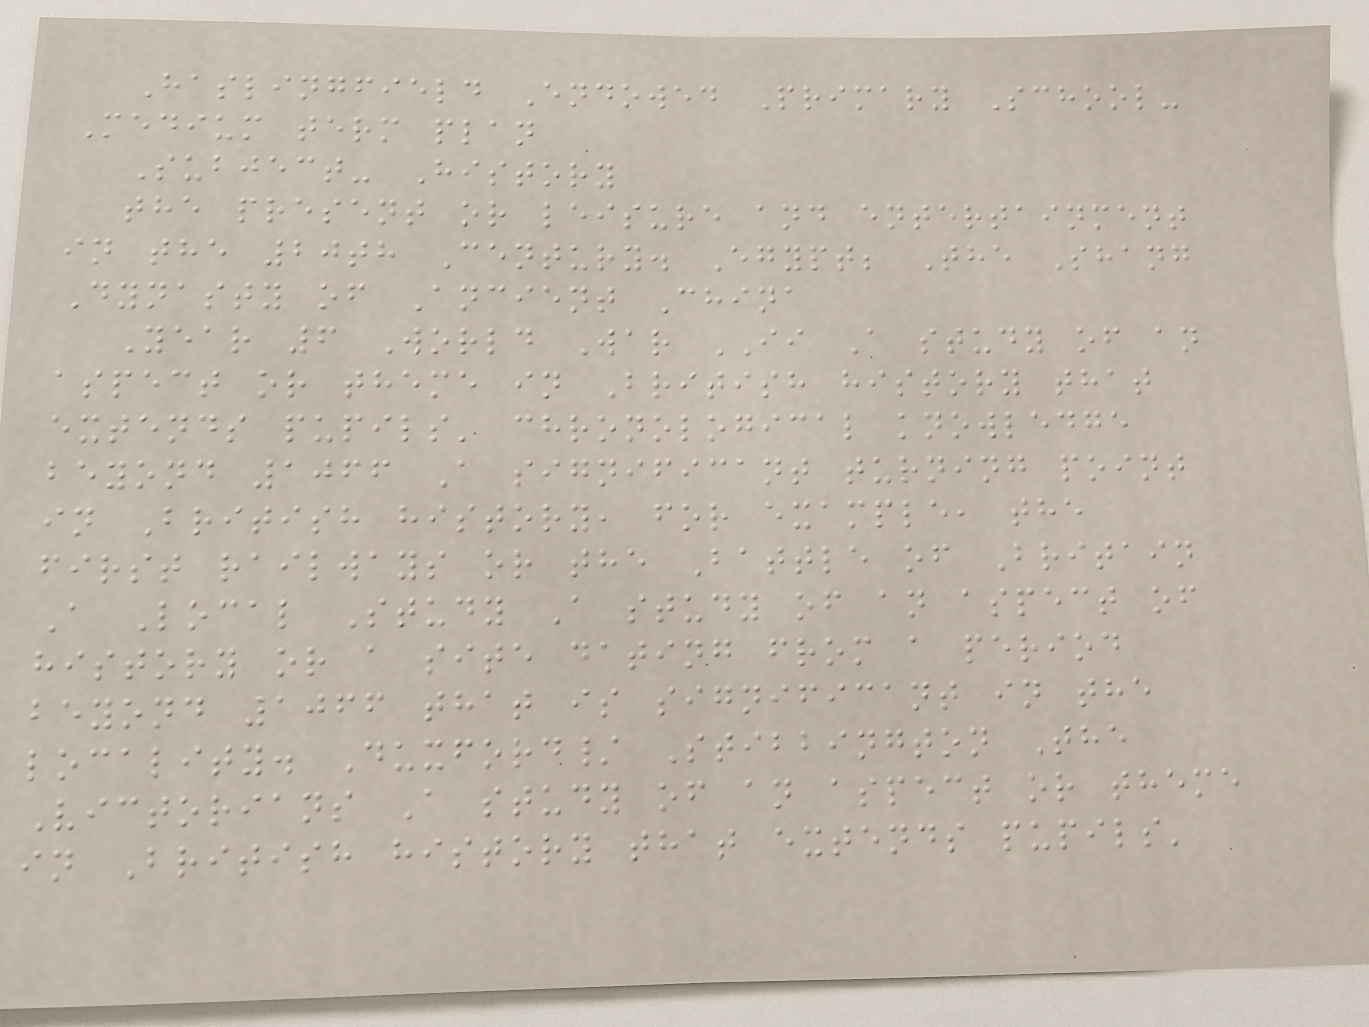Haslingfield Endowed Primary School-
Medium term plan
Subject- History
the present or leisure and entertainment
in the 20th Century. Egypt; The Shang
Dynasty of Ancient China
Year 6 World War II A study of an
aspect or theme in British history that
extends pupils' chronological knowledge
beyond 1066 A significant turning point
in British history, for example, the
first railways or the Battle of Britain
A Local Study A study of an aspect of
history or a site dating from a period
beyond 1066 that is significant in the
locality. Duxford/ Stibbington The
Victorians A study of an aspect or theme
in British history that extends pupils'
